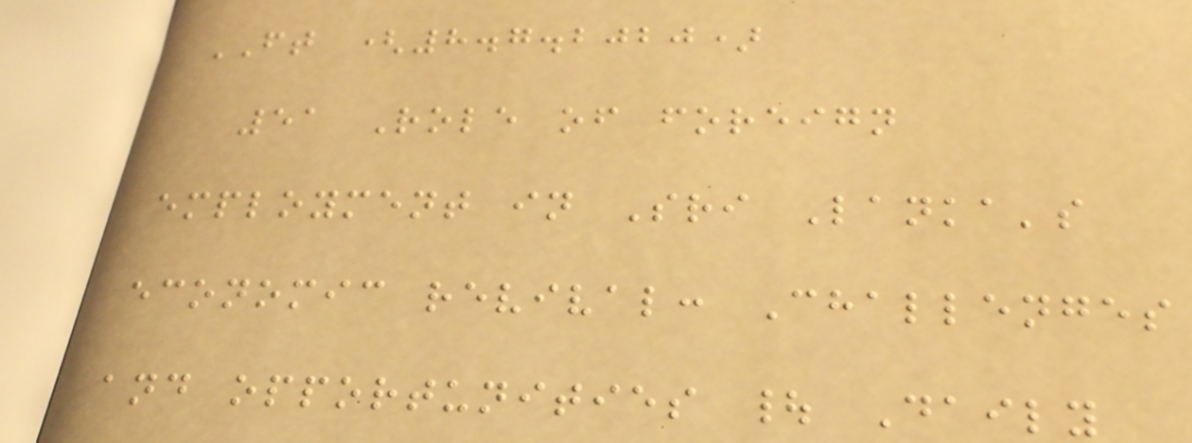FT (8.7.2020)
51 Role of foreign
employment in Sri Lanka's
economic revival: Challenges
and opportunities | Daily
